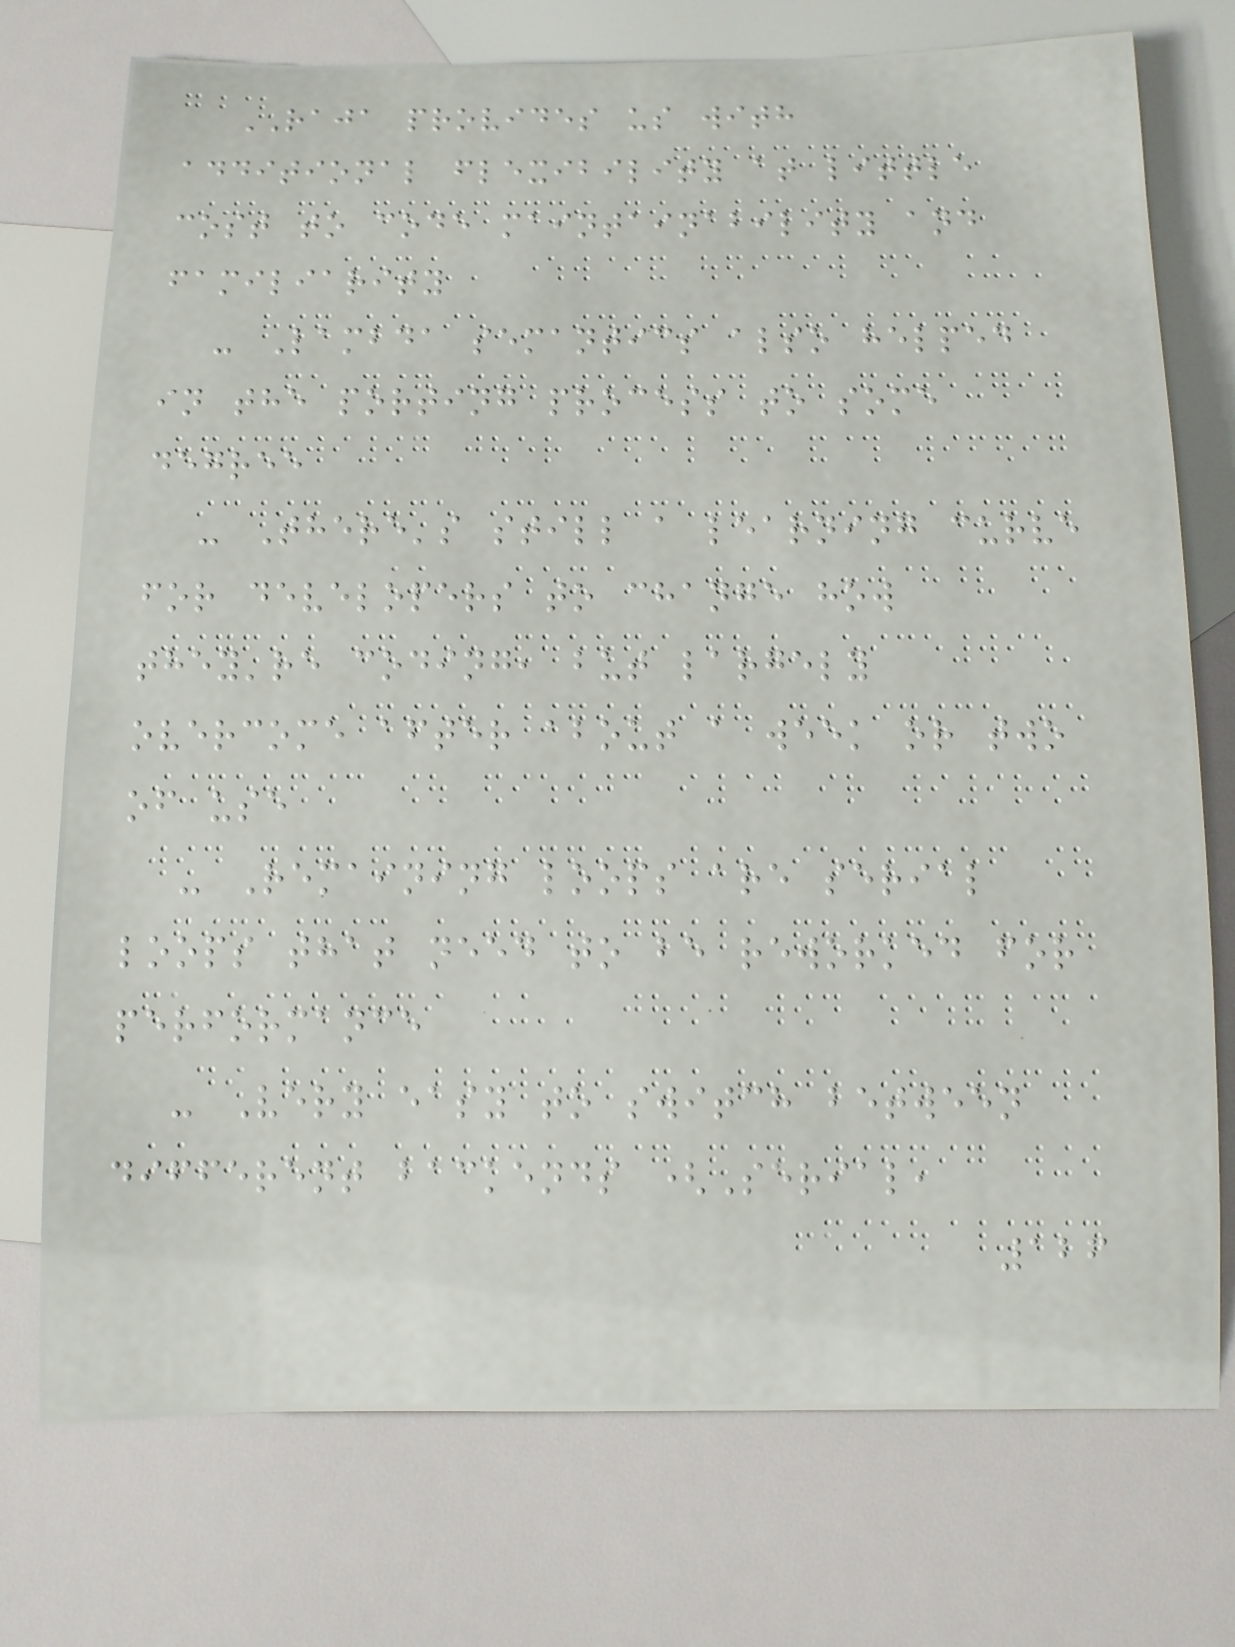RAJA provides us with
additional flexibility at little
cost to code maintainability and
familiarity
- Lambda semantics also helped
in the porting process to some
degree
- There's still a learning curve
for developers to change how
they're coding, but largely
overcome after about a week or two
of use
- Remaining loops are serial
loops that need to be reworked for
performance
- Very easy to switch between
different backends (Serial,
126
